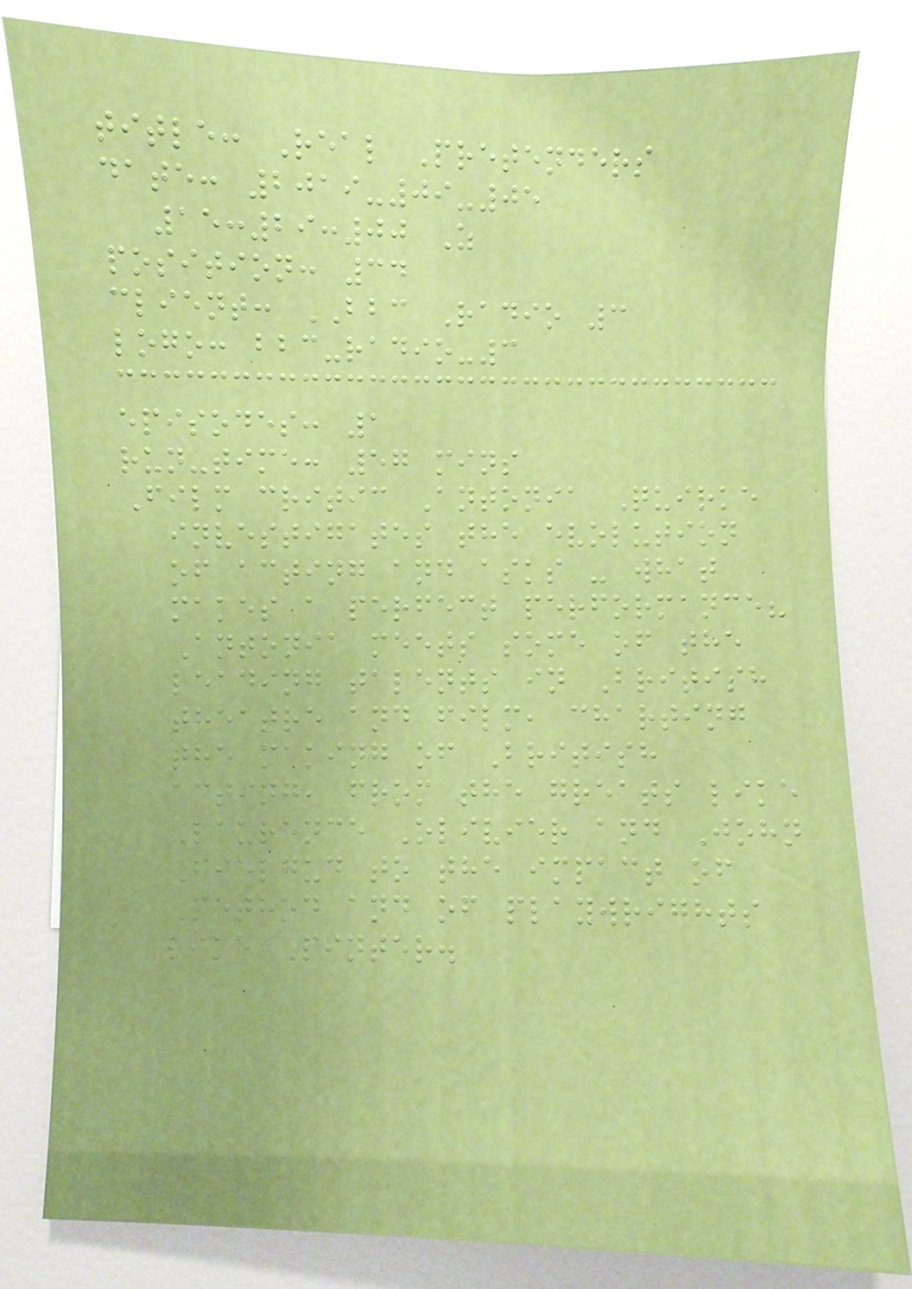title: Real Pretenders
date: 2019-09-05
15:29:00 Z
position: 34
client: BBC Radio 3
logo: bbc-radio-3
episodes: 1
run-time: 57 mins
Film critic Antonia Quirke
investigates the evolution
of acting and asks - what
makes a perfect performance?
Antonia meets some of the
leading talents in British
theatre and film, charting
the making of British
acting, from the greats like
Laurence Olivier and John
Gielgud to the impact of
Method and of playwrights
like Pinter.
